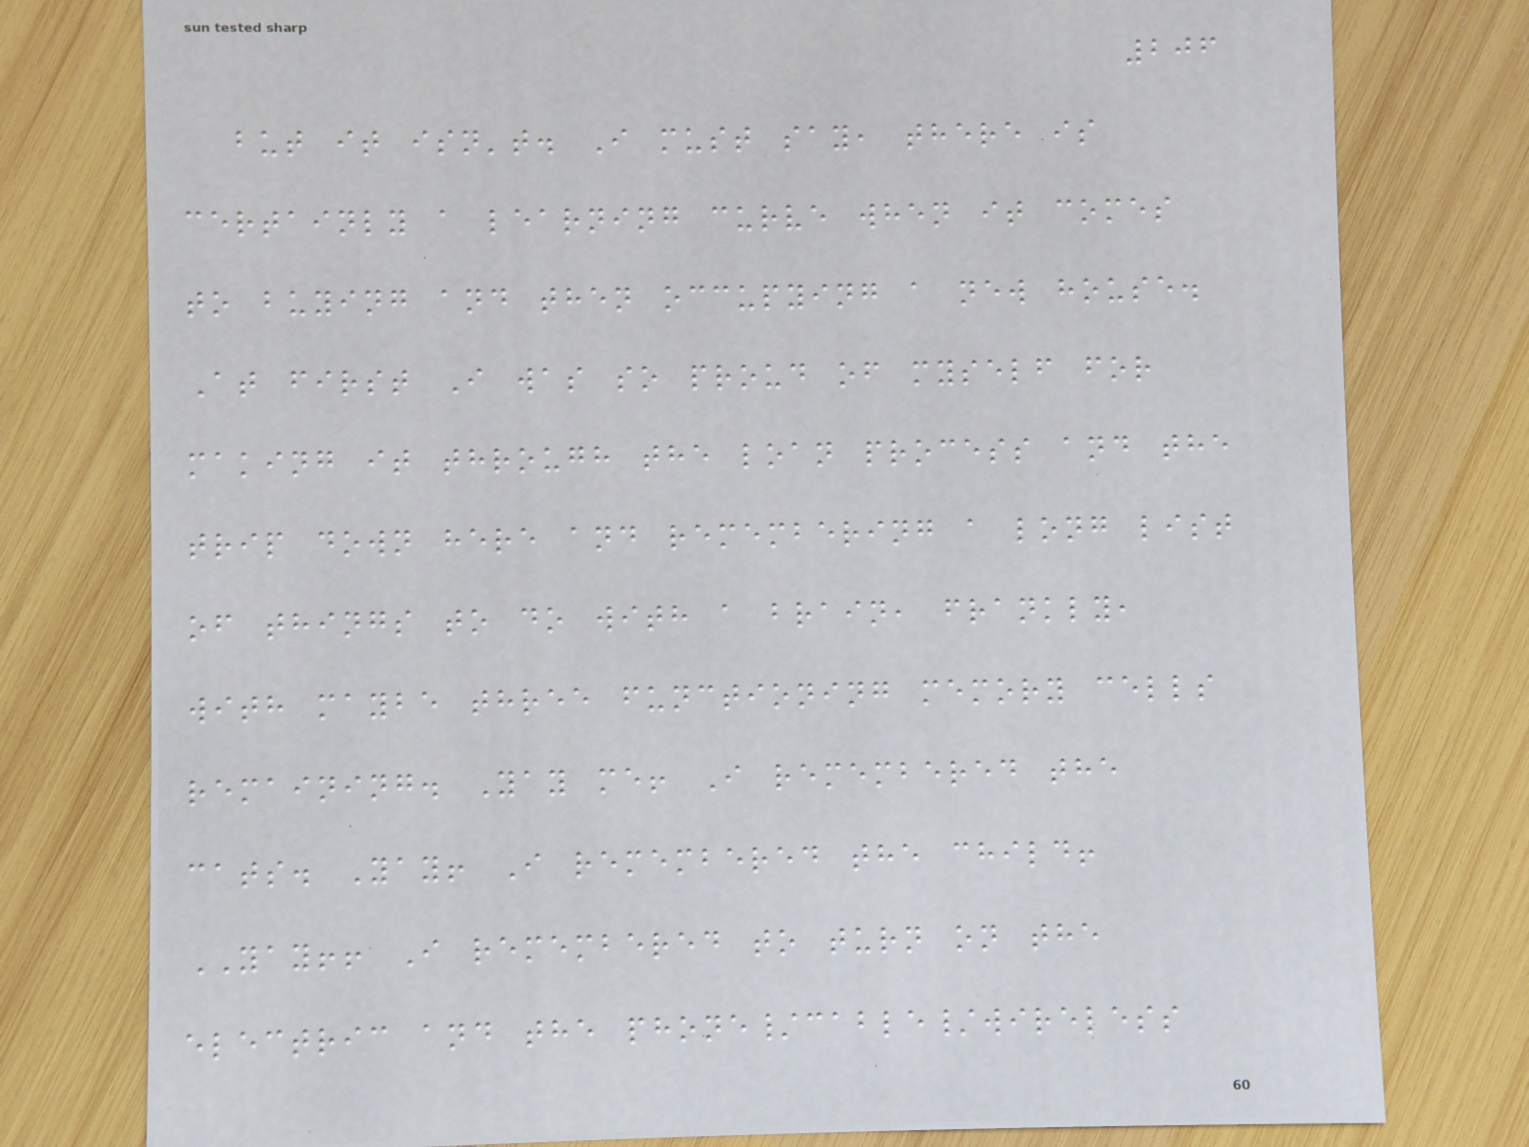206
but it isn't. I must say, there is
certainly a learning curve when it comes
to buying and then occupying a new house.
At first I was so proud of myself for
making it through the loan process and the
trip down here and remembering a long list
of things to do with a brain, frankly,
with maybe three functioning memory cells
remaining. Yay me! I remembered the
cats. Yay! I remembered the child!
YAY!! I remembered to turn on the
electric and the phone/cable/wireless
